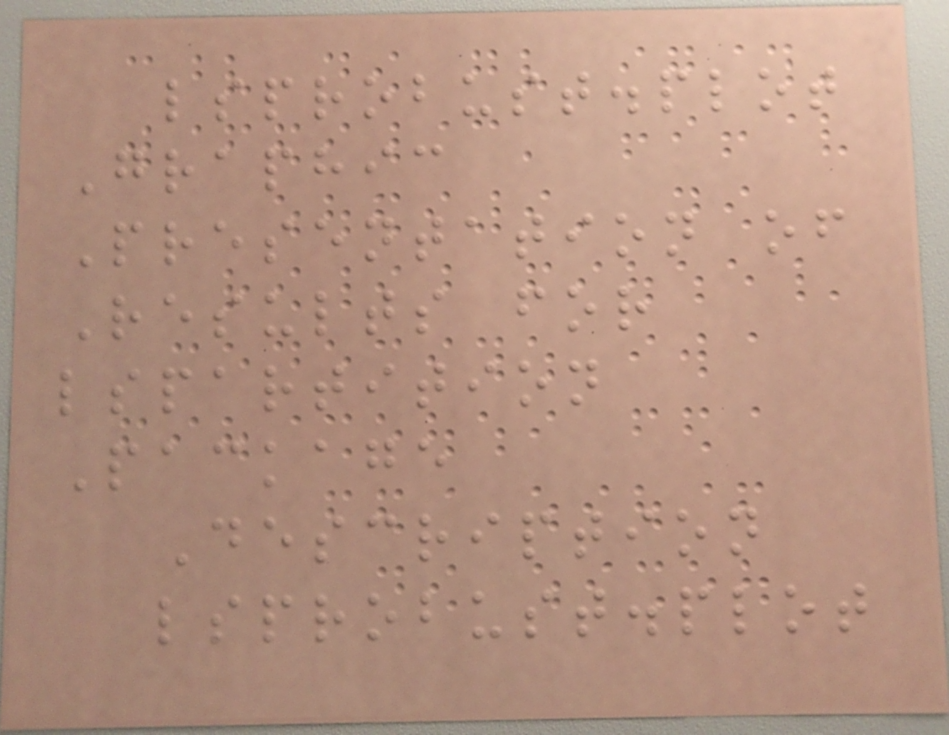lsprobust.plot
Graphic
Presentation of
Results for
lspartition
Package
Description
lsprobust.plot
